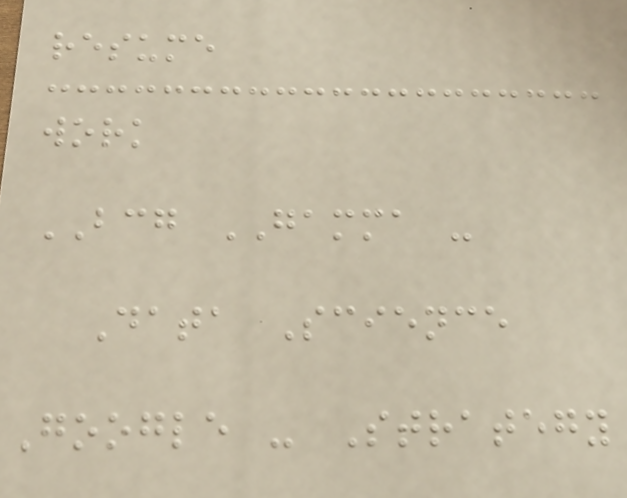resume
work
BCG GAMMA -
Data Science
Google - Strategy
